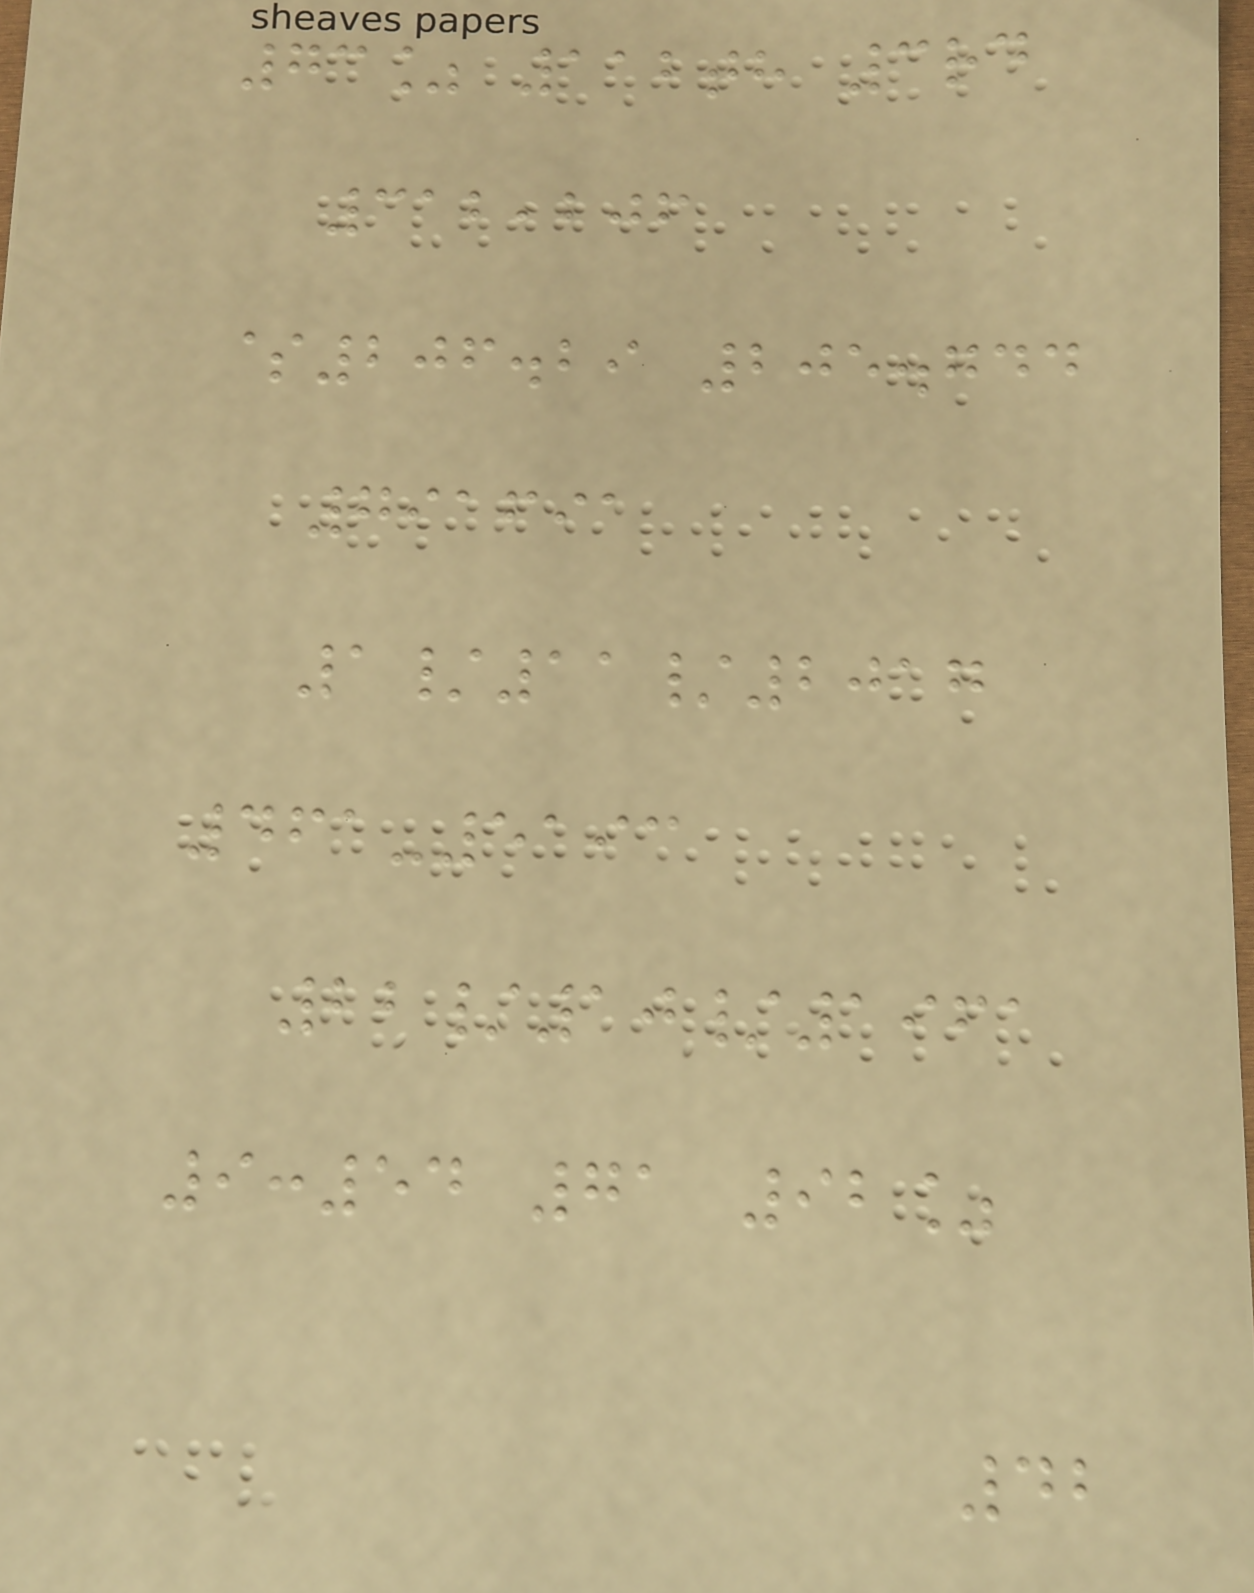73% 112th 3rd
312,206
$206.29 205.744
791691
1/11/2017
461-5193
22/10/1961
9:54 71 92%
42
